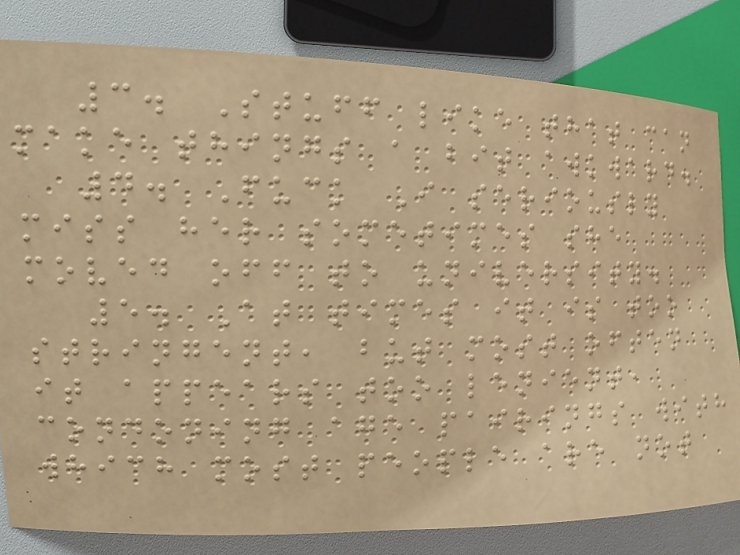3. Stuff like that can
make things a bit awkward.
4. Fuck I seriously
miss her sometimes she
moved off to university.
5. At times it is too
stringent, but most often
it appears too lenient,
condoning age pairings with
which most people are not
